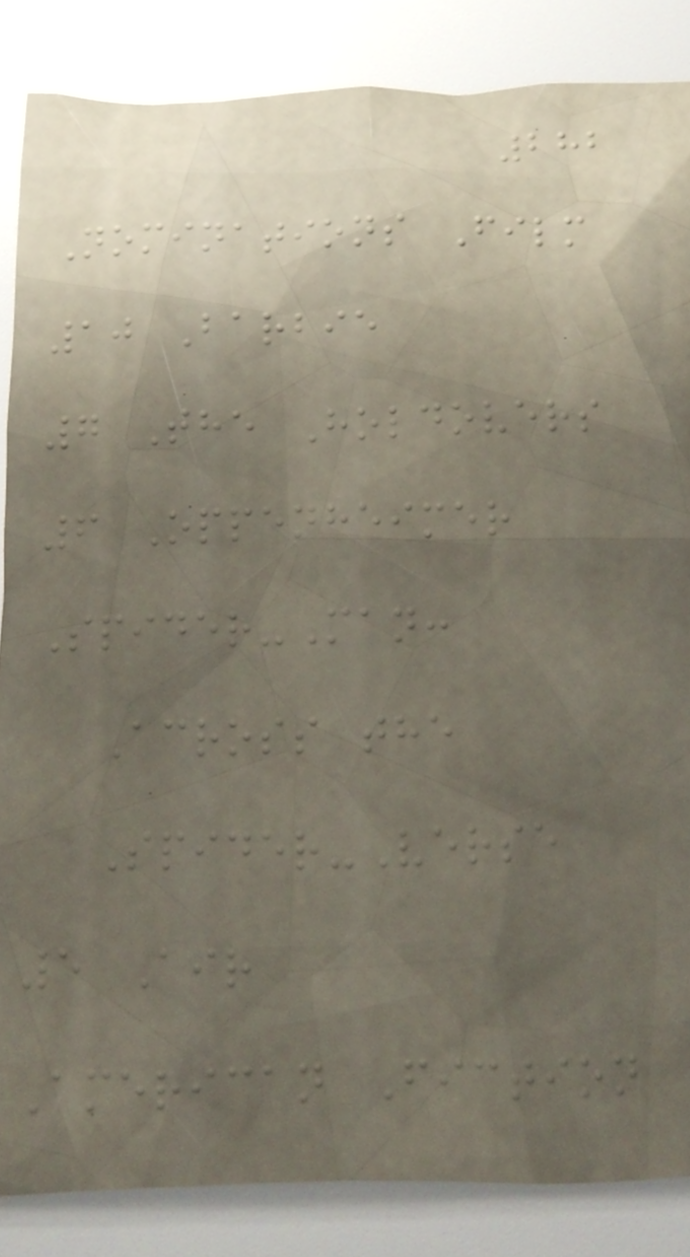282
Nominations Film
10 Barbie
7 The Holdovers
6 Oppenheimer
Spider-Man:
Across the
Spider-Verse
5 Air
American Fiction
